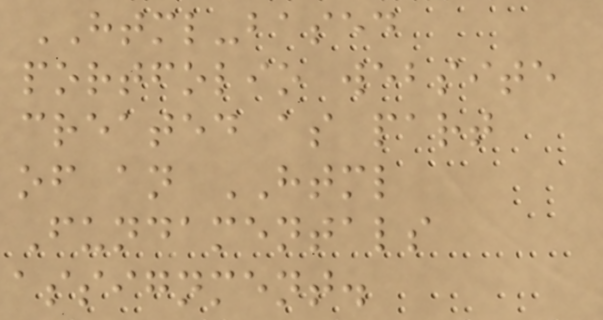HTML-based
portfolio website
created as part
of an HTML
Fundamentals
assignment.
